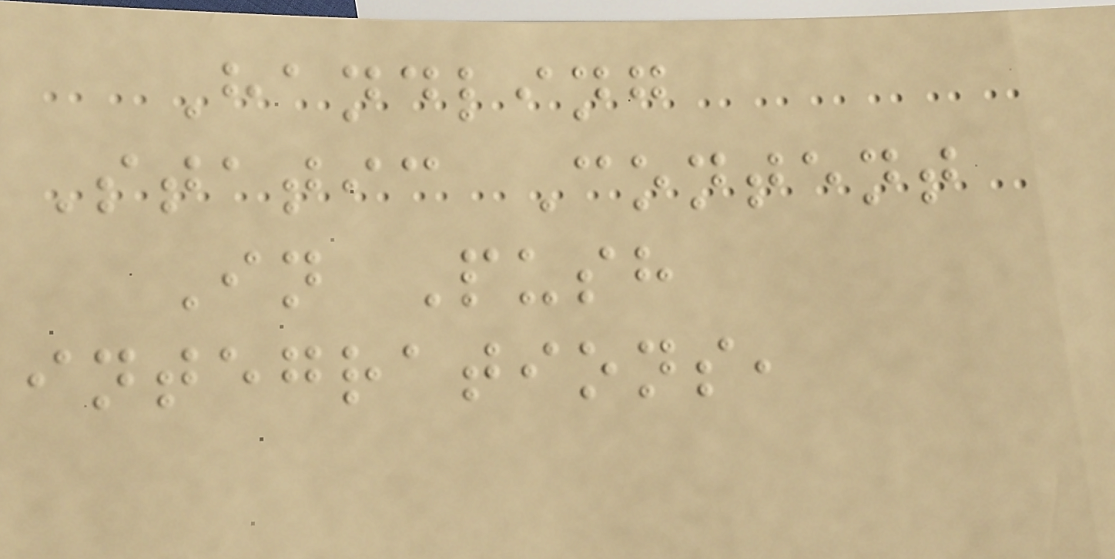Handling
Static Content
In Push
integrations,
